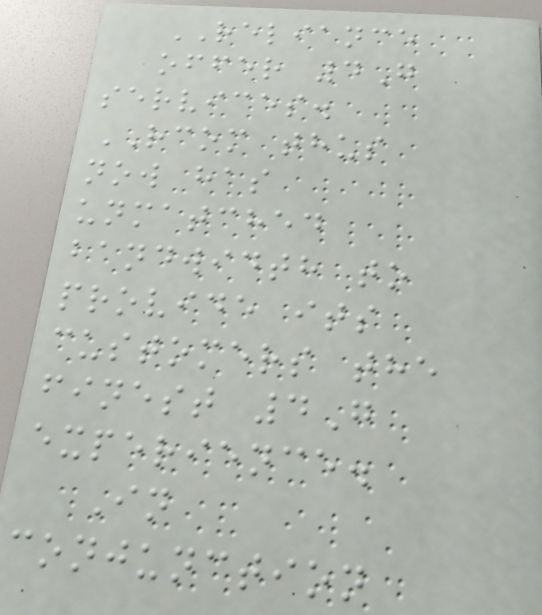RELIANCE
offer 4G
services.
RCOM thus
now has
unmatched
bandwidth to
provide its
customers the
finest 4G
experience.
In
conjunction
